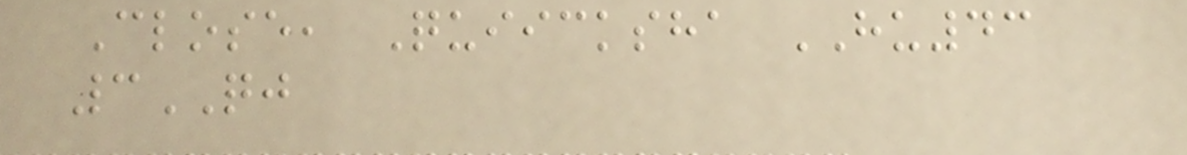Close, Quiicksha HU43
3QJ
